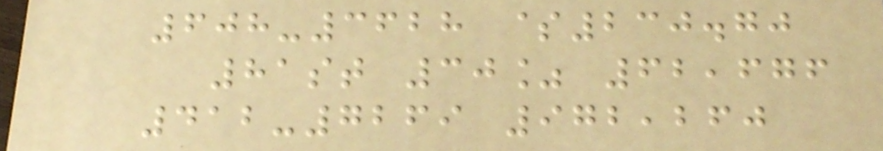608-3628 $230.70
81st 30% 62,676
412-7269 972,260
